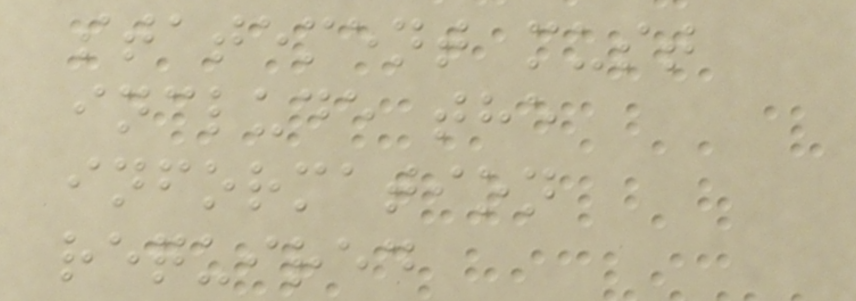statement must
include the
information
required
